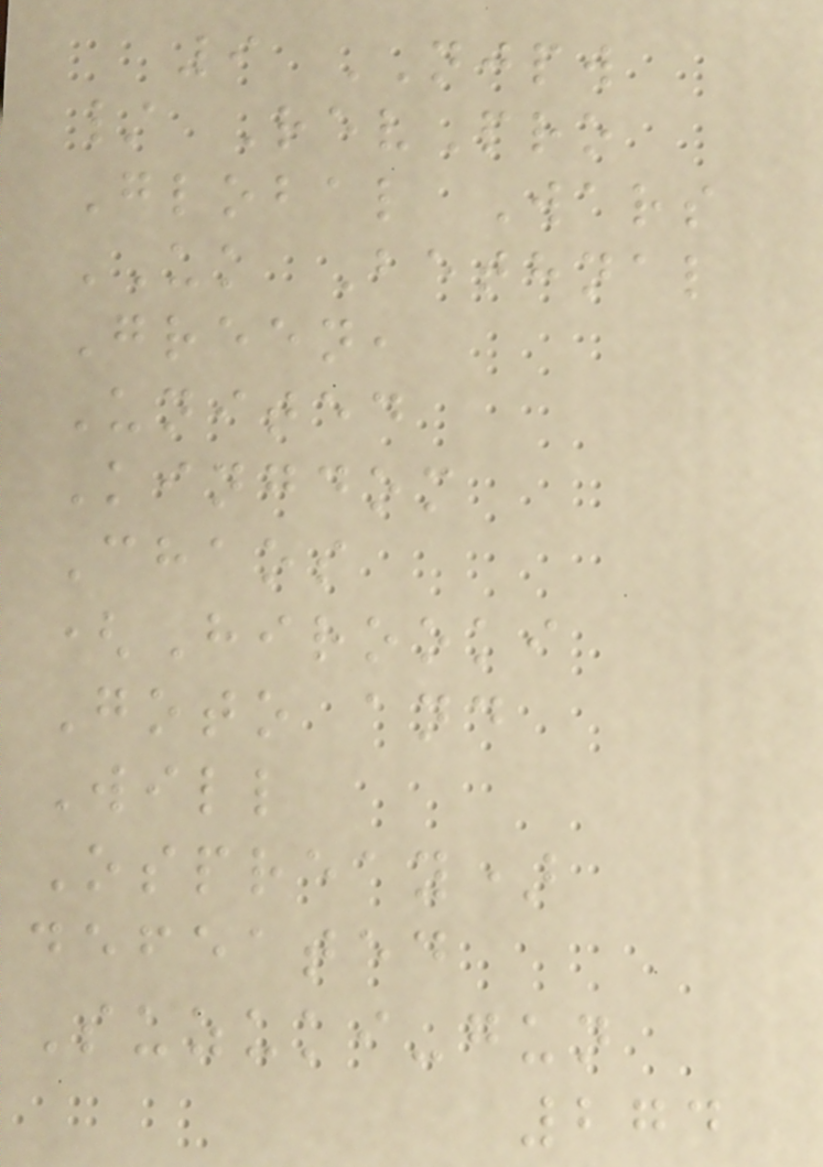9 NJPW
/ RevPro
Global Wars
UK Bethnal
Green,
United
Kingdom
Chaos
(Hirooki
Goto and
Will
Ospreay)
defeated
Suzuki-gun
274
